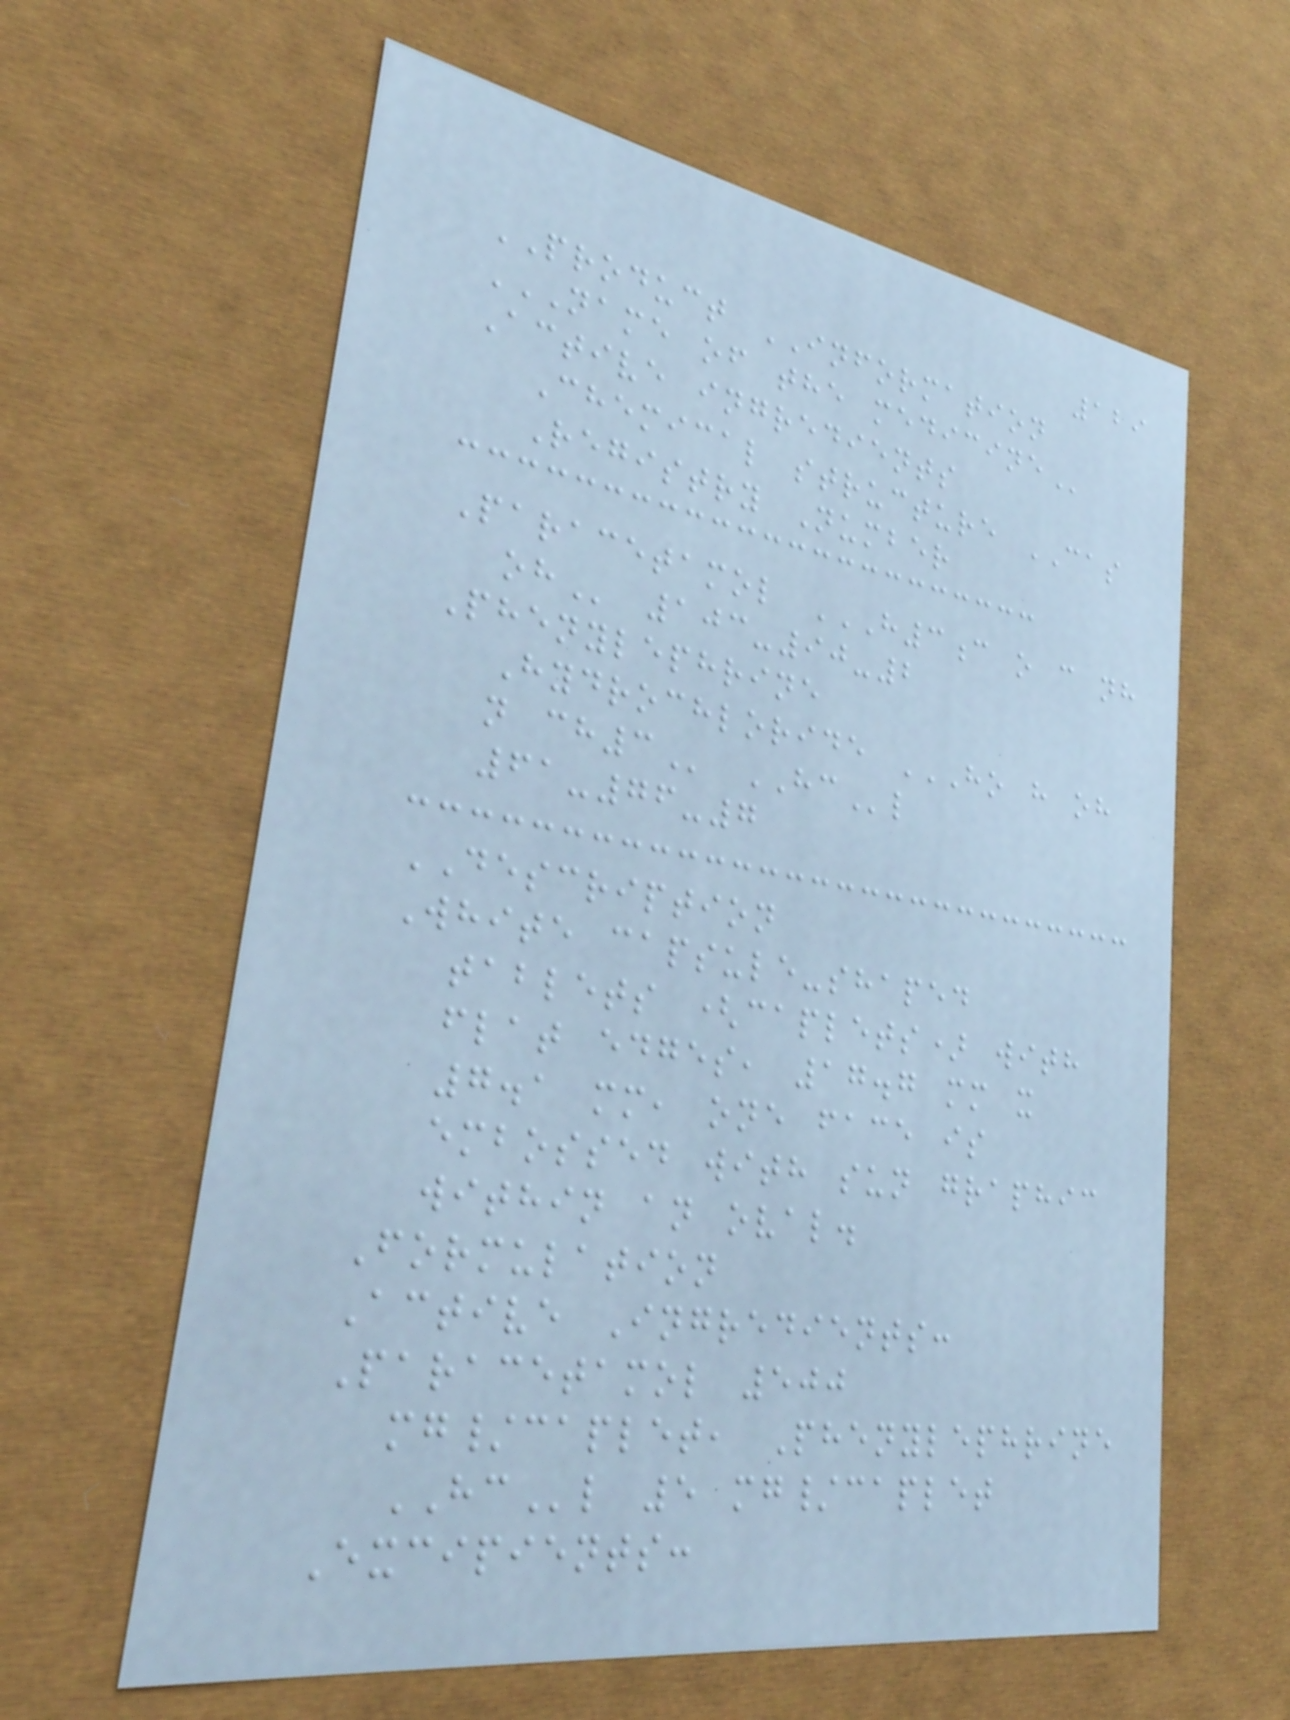129
PRODUCT INFORMATION
NAME OF THE MEDICINE
Active ingredients
Chemical structure CAS
Registry Number
Paracetamol H3C O C NH
OH 103-90-2
Phenylephrine
Hydrochloride HO H OH
N CH3 HCl
61-76-7
DESCRIPTION
White capsule-shaped
tablets (caplets) with
flat edges, 17.7 mm x
7.1 mm, one face is
embossed with sun graphic
within an oval.
Formulation
Active Ingredients:
Paracetamol 500
mg/caplet, Phenylephrine
HCl 5 mg/caplet
Excipients:
